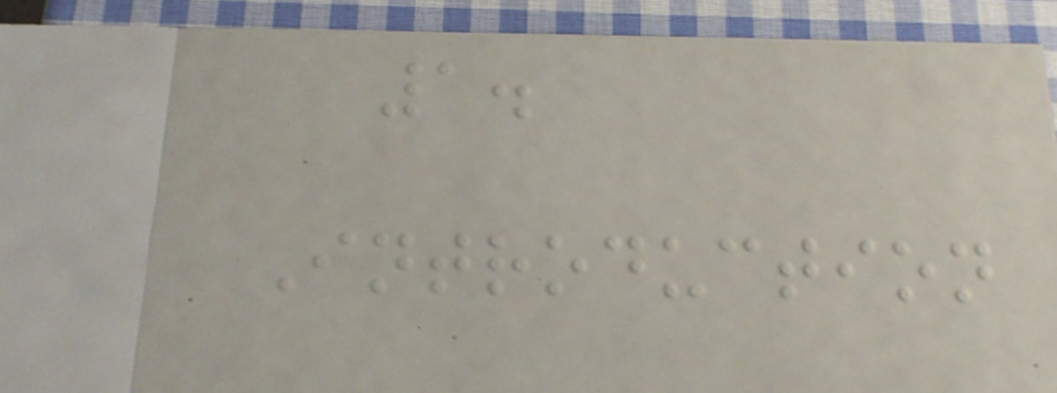1.
Introduction
